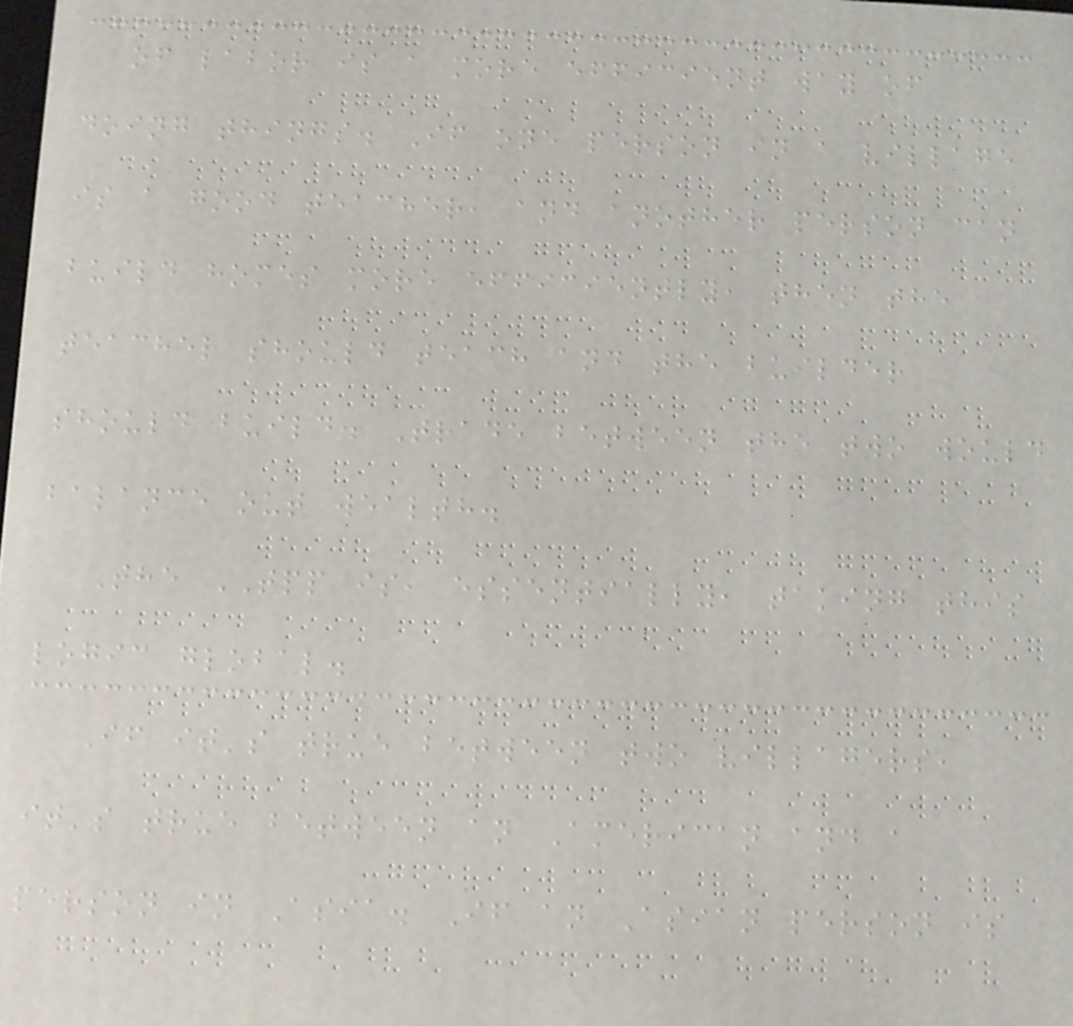of labor is a more efficient way of
doing things. If one person in a village
is a good teacher, and another person can
build homes more efficiently, then the
teacher should teach and the builder
should build. Trade between the two would
balance out wealth.
The TPP is, essentially, taking this
logic global.
If it's true between two villagers,
it's true between an American and a
person in Asia. If an Asian person is
